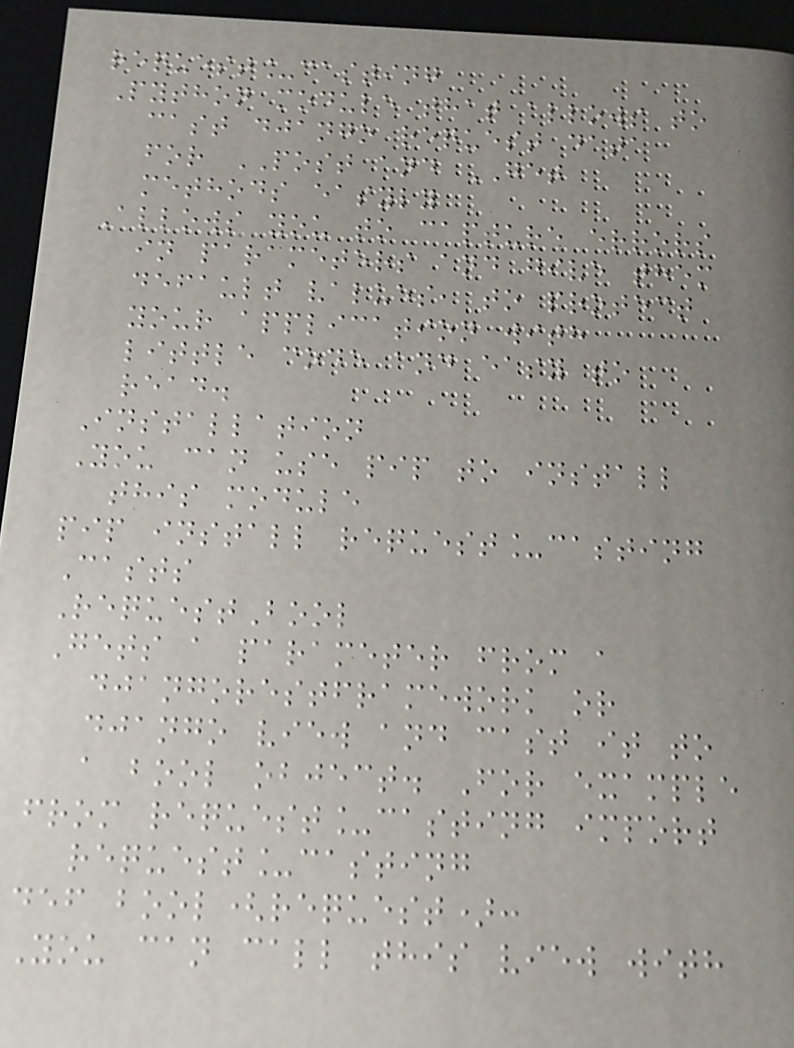request_casting
Python module that allows to
cast django request data
for POST and GET
methods easyly
Allows you to capture errors
in parameters and give them
default values, to protect
your application with
little code and easy to
read.
Installation
You can use pip to install
this module
pip install request_casting
Casts
RequestBool
Gets a parameter from a
djangorestframework or
django view and cast it to
a bool object. For example
from request_casting import
request_casting
def bool(request):
You can call this view with
